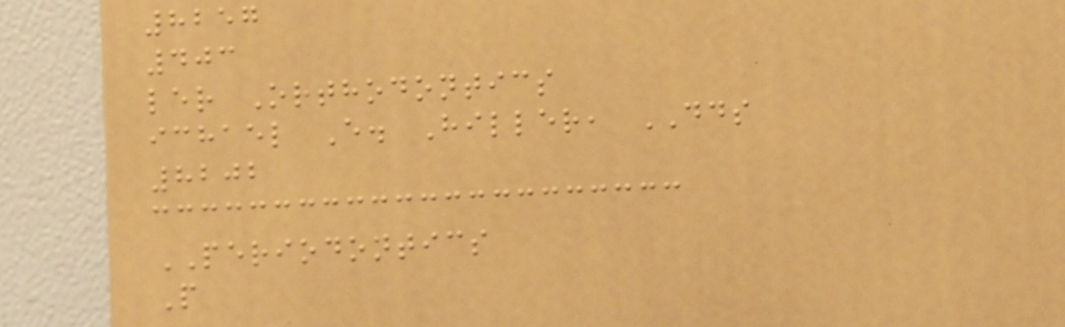8257
403
ler Orthodontics
ichael E. Hiller, DDS
8202
PERIODONTICS
P
